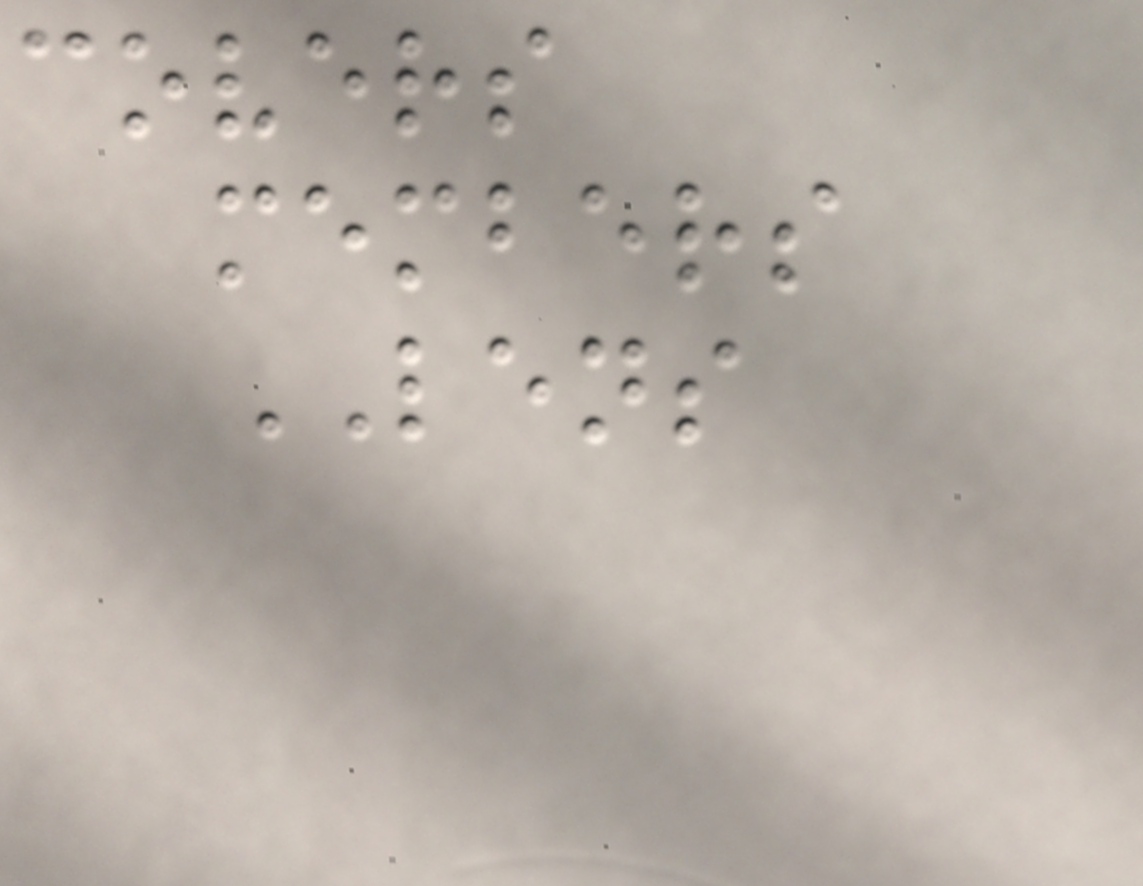covers
members
LENS
